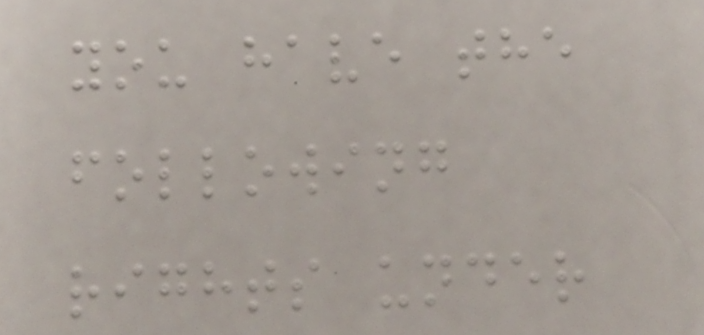you have the
following
rights under
